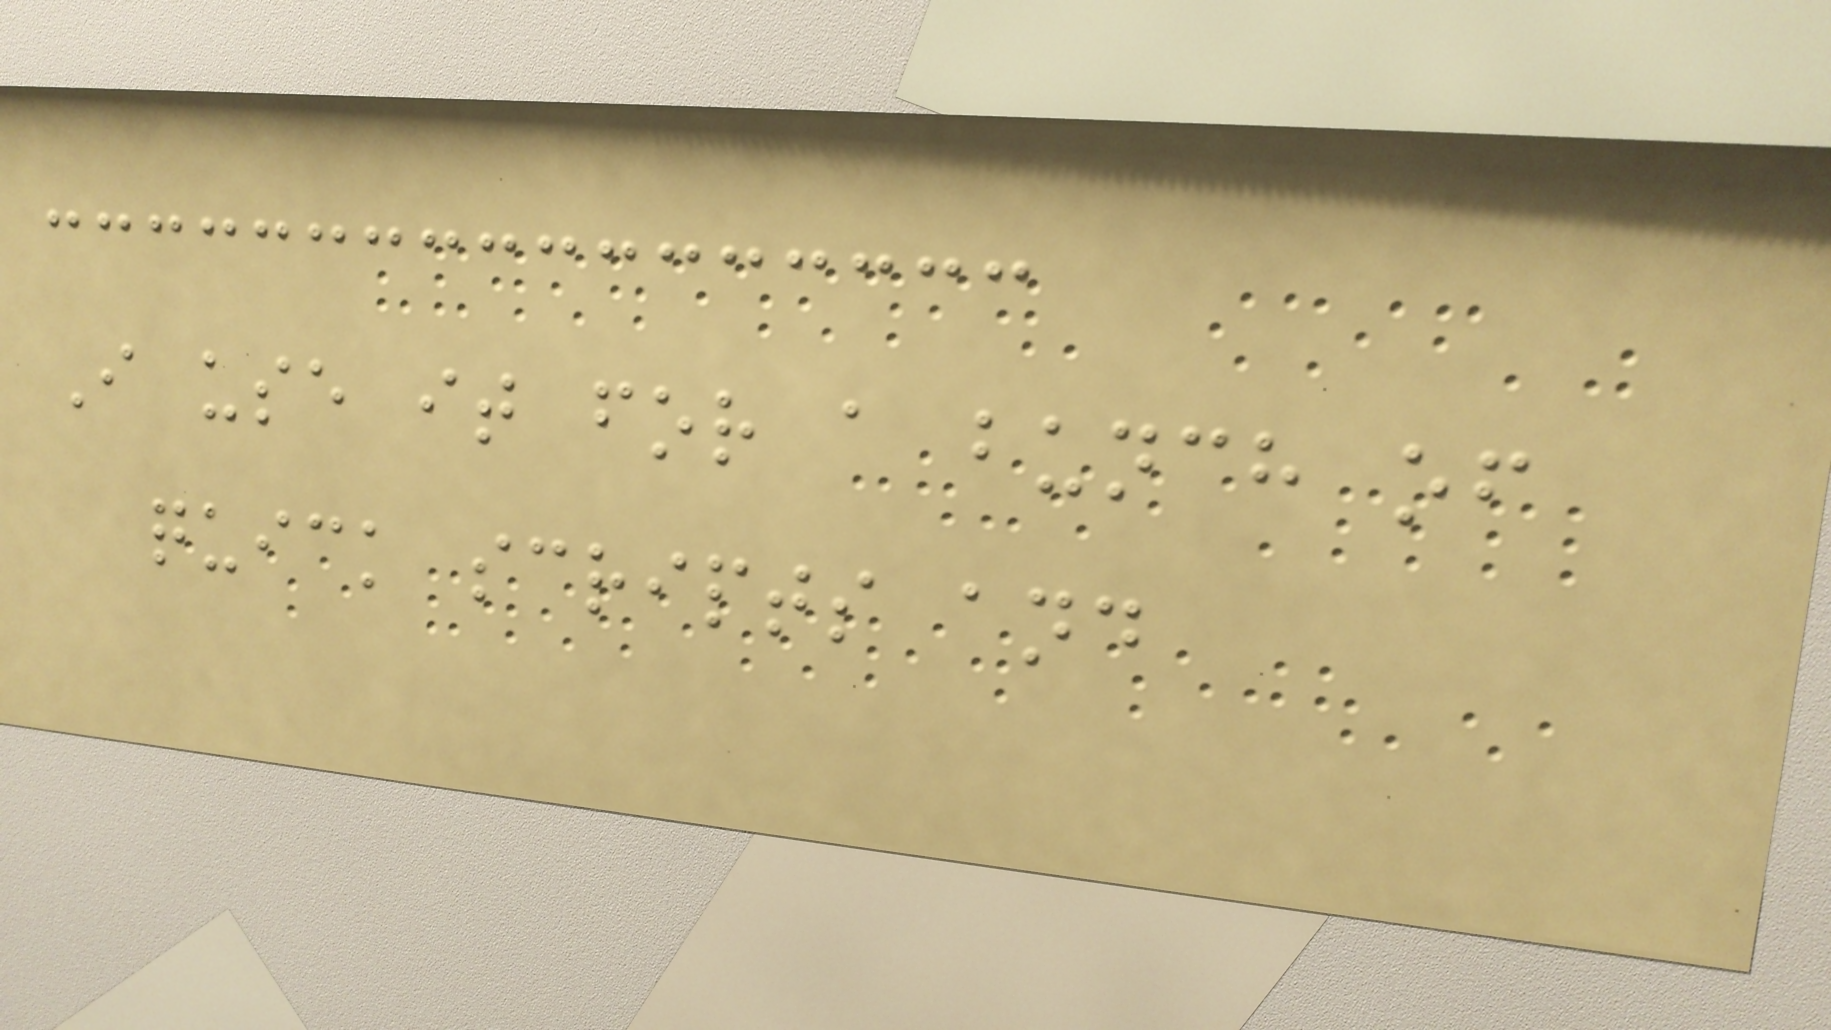I use it for a bunch of
quick scripts and
